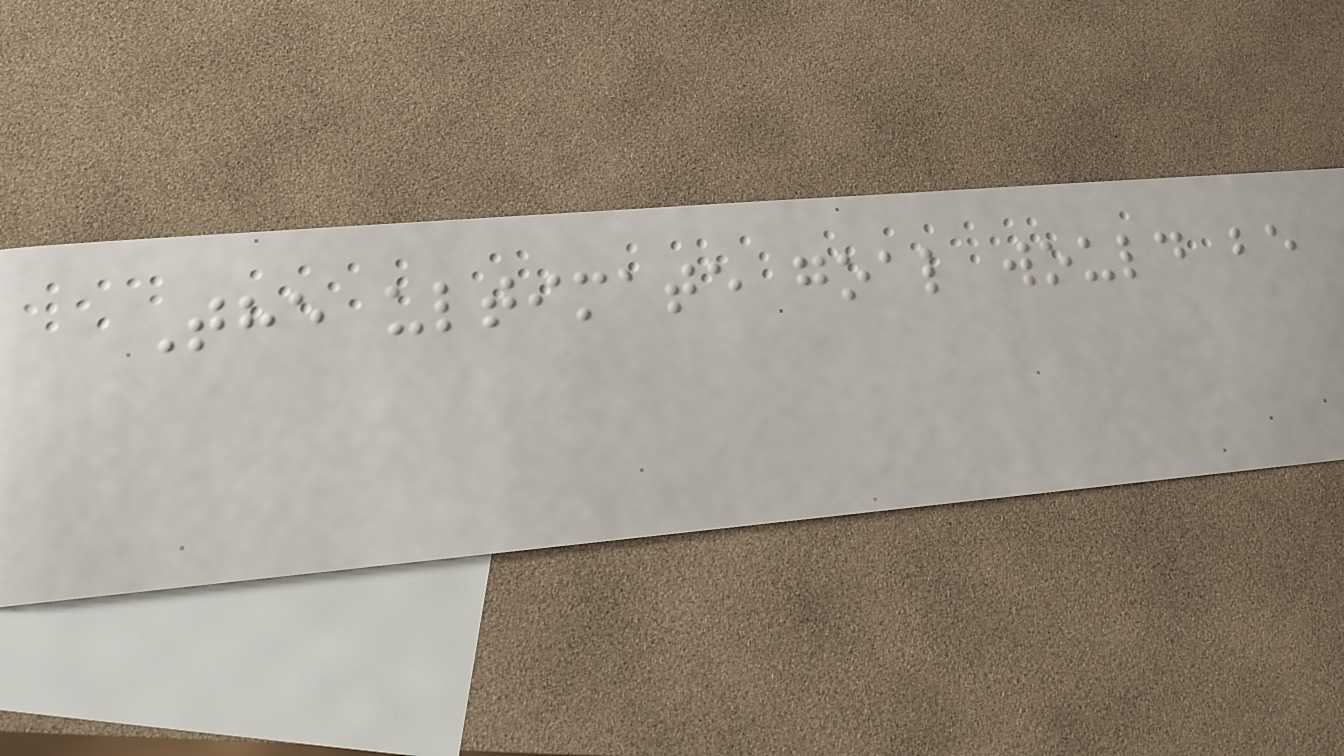The ultimate goal would be
